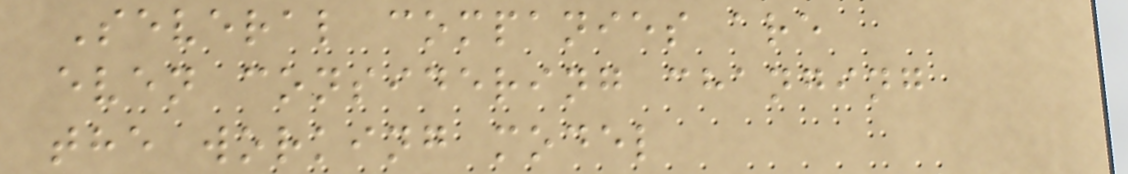Several companies are
even considering changing
the working model
